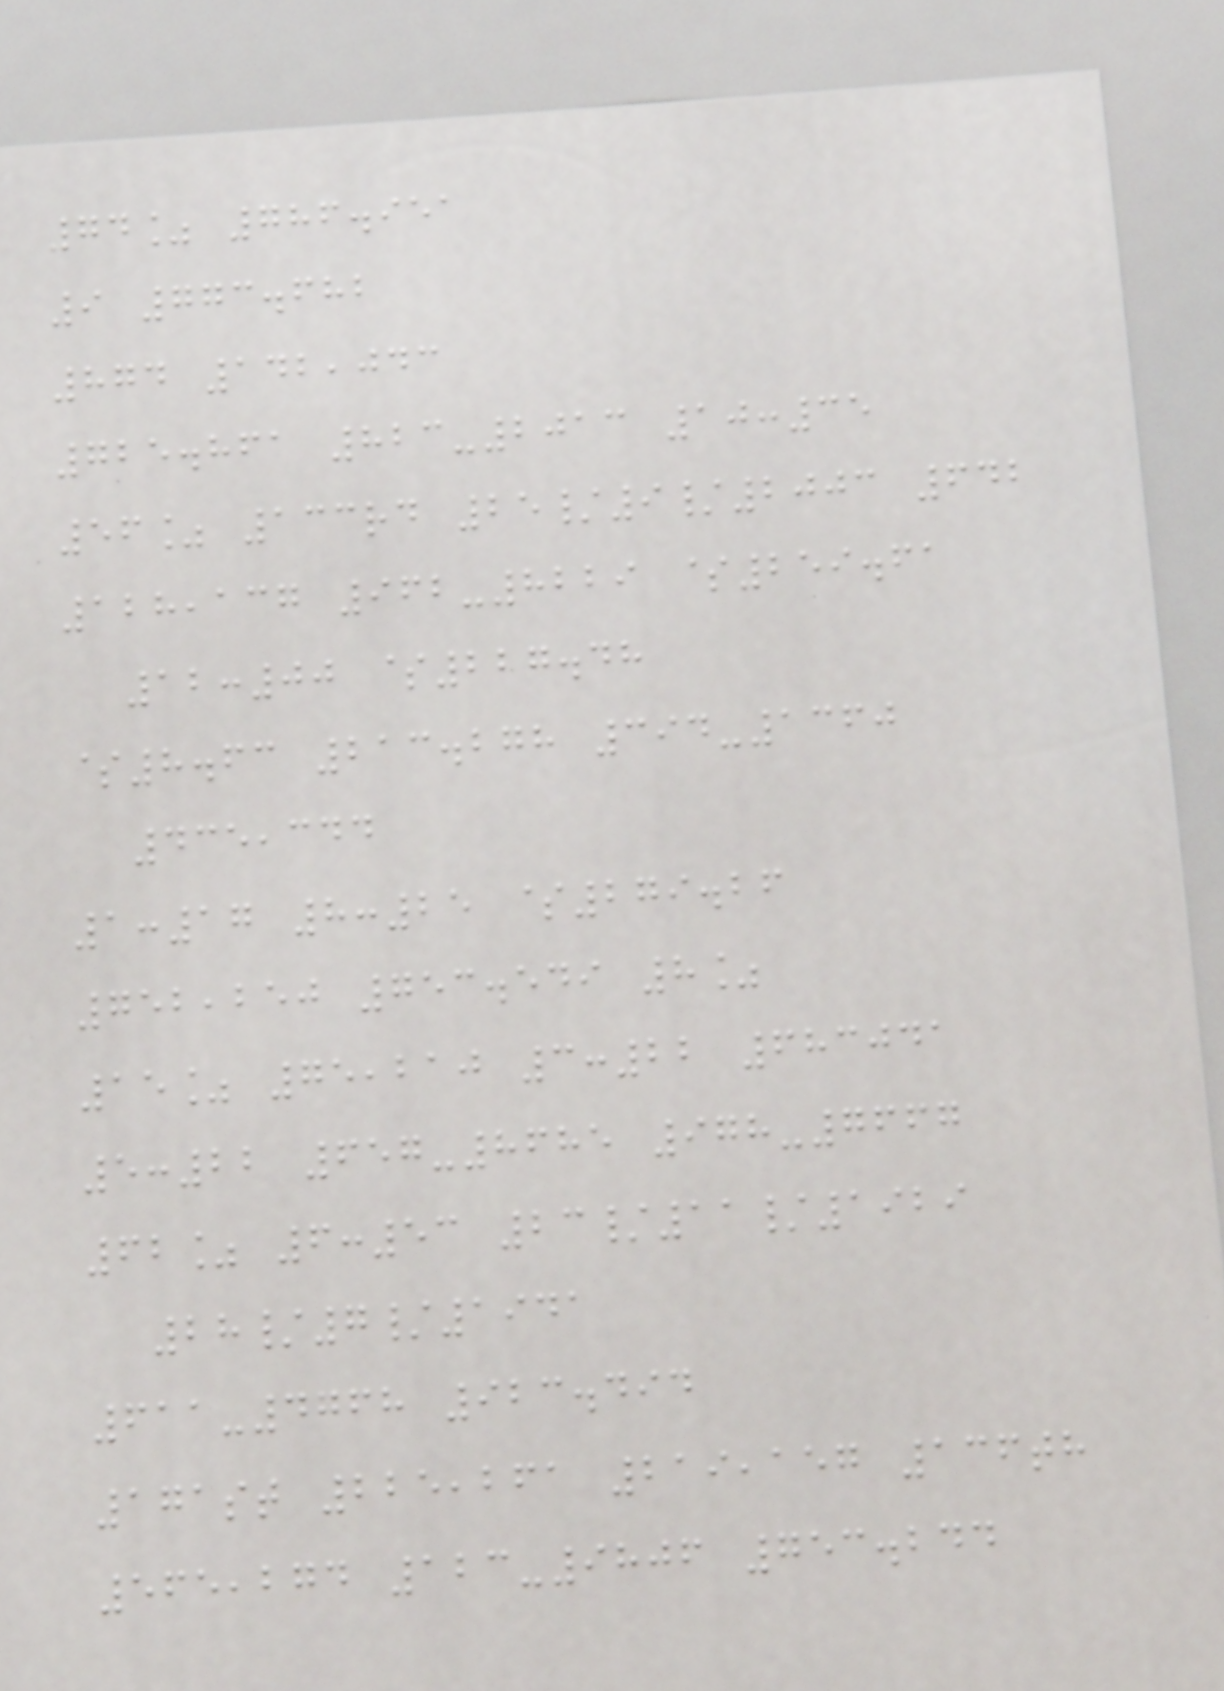74% 786.951
9 773.682
874 142,043
725.861 823-2013 10:35
56% 133rd 25/9/2003 642
128,137 962-8229 $259.61
12:00 $227.48
$8.63 213.278 394-1360
435,344
1:17 8:25 $279.26
752,250 753.549 8%
15% 75,210 3:22 683041
5:22 657-8685 978-7667
62% 6:53 23/11/1929
28/7/1941
611-4768 923.494
171st 225,261 219,157 136th
565,274 123-9806 753.244
